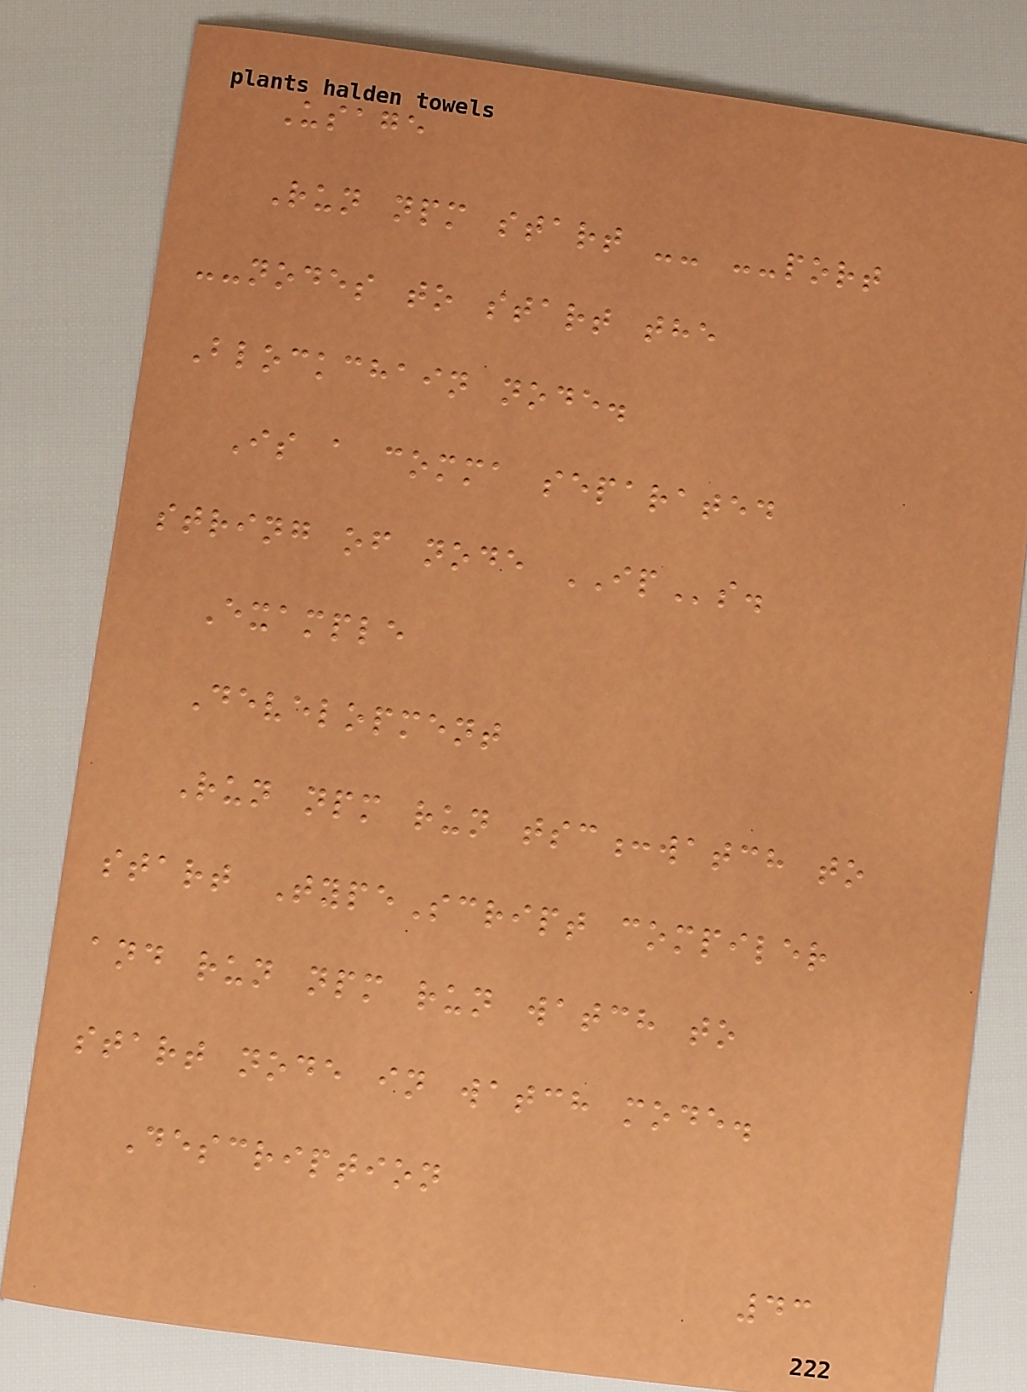Usage
Run npm start -- --port
--nodes to start the
Blockchain node.
Is a comma separated
string of node IPs.
Example
Development
Run npm run tsc:watch to
start TypeScript compiler
and run npm run watch to
start node in watch mode.
Description
43
